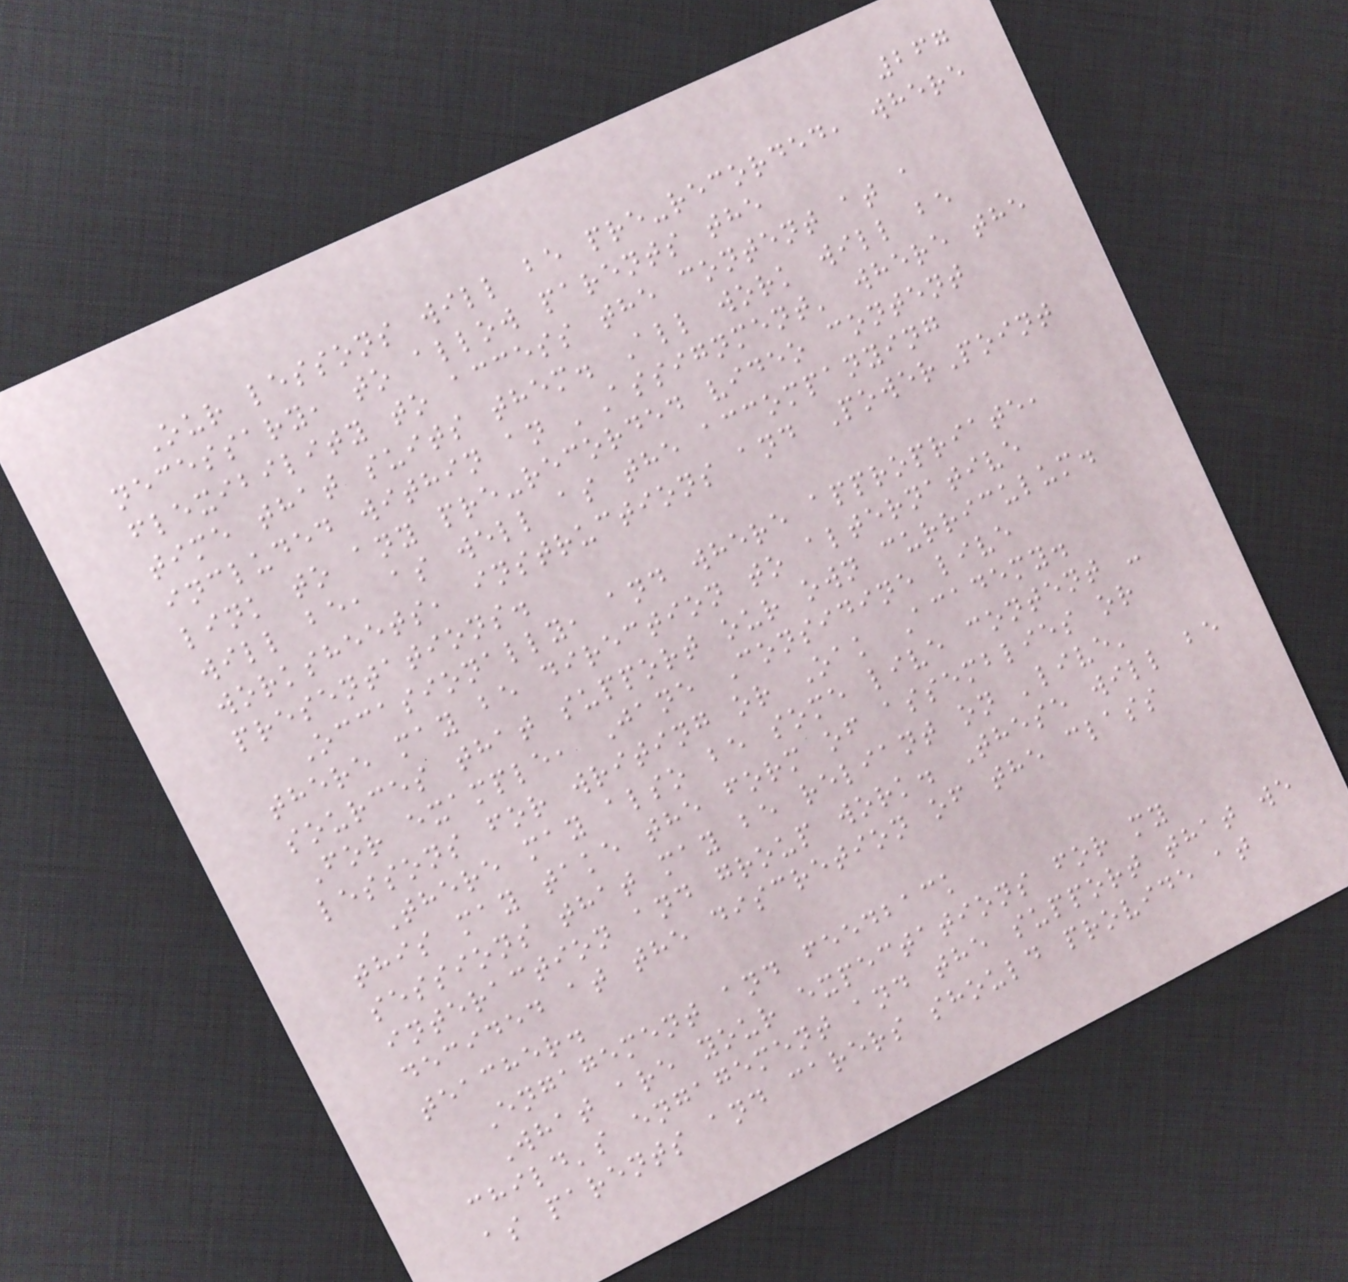267
Our lessons will be pre-recorded, where
necessary, to allow parents the
flexibility to access the content at a
time that suits them. All work will be
included within an 'Assignment' where the
link to any pre-recorded video content
will be, as well as the accompanying
worksheets, instructions and PowerPoint
presentations.
Occasionally, and where appropriate,
there may be direction to alternative
sources that support our own curriculum.
For example, Jane Considine live
lessons for writing or Oak Academy.
There may also be some live content -
this may take the form of assemblies or
sessions that may be reliant on 'live'
interaction and group work. These will be
decided at the discretion of the class
teacher.
Engagement and feedback
What are your expectations for my
child's engagement and the support that we
as parents and carers should provide at
